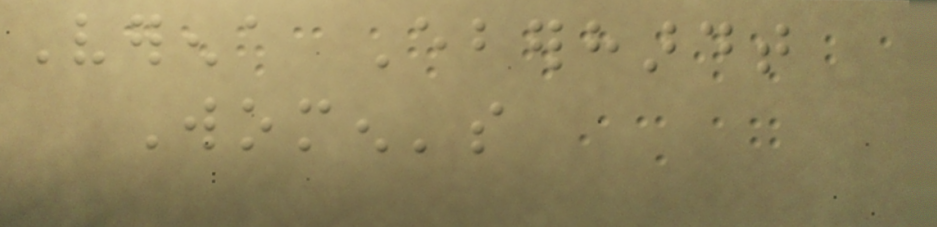Verena Eberhardt
Women's
